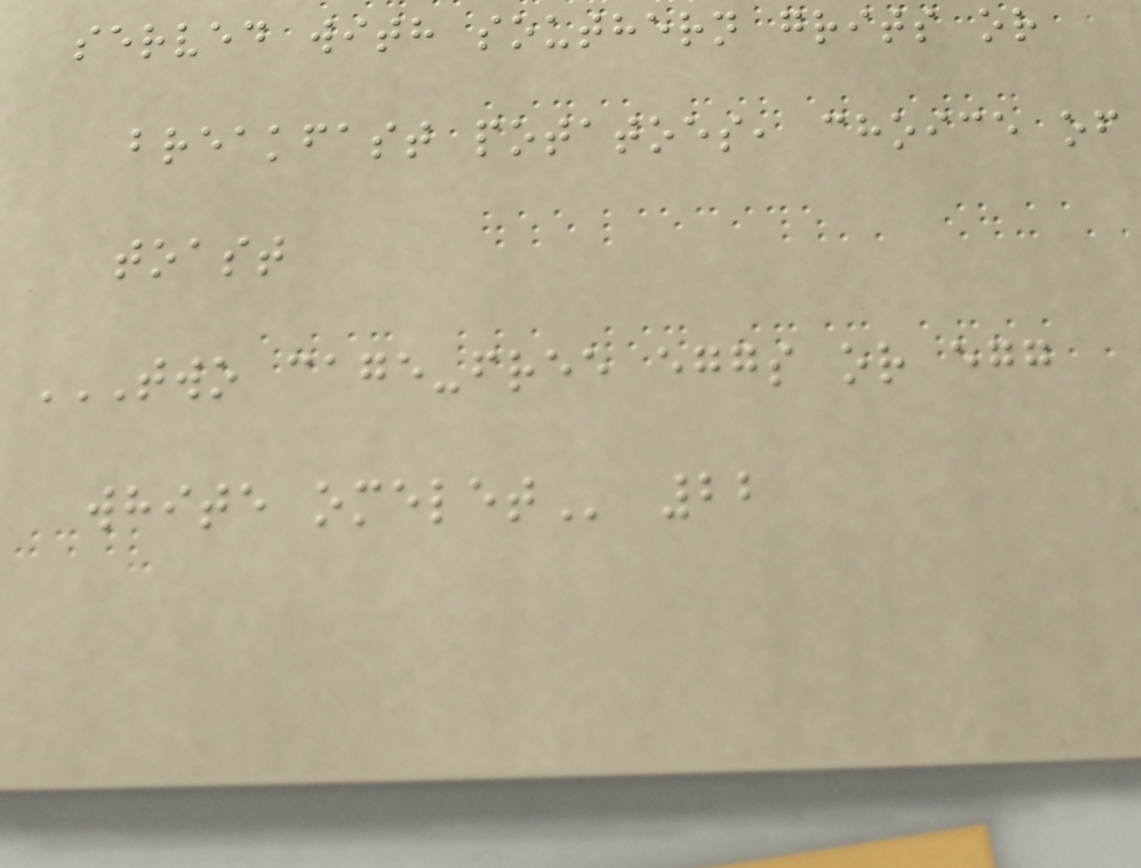served with southern grits or
breakfast potatoes, choice of
toast
TWO CAGE-FREE EGGS OR EGG
WHITE OMELET 22
